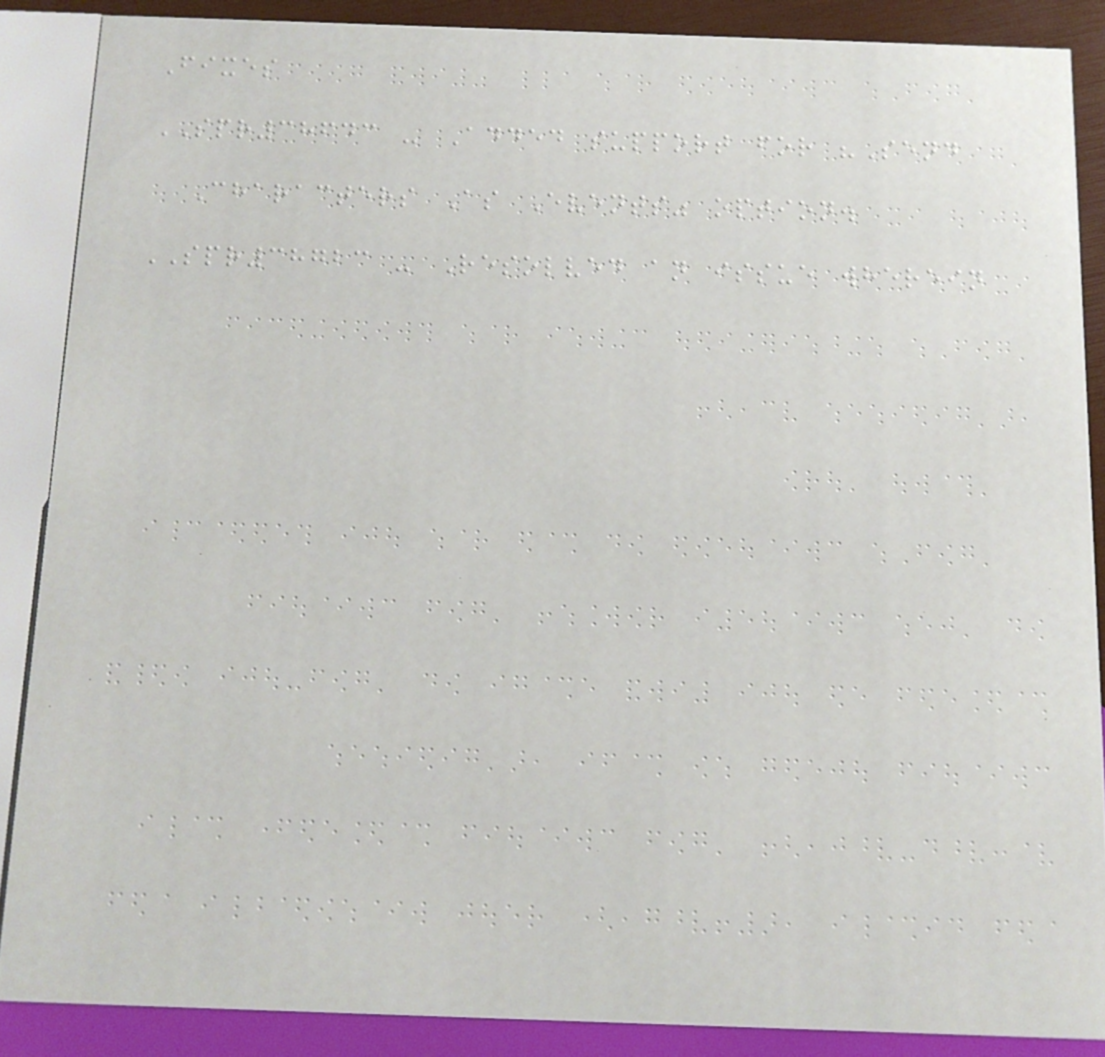Fixes
SPR38643 - Added support for "Send
Characters As Events" option.
SPR38723 - Resolved an issue wherein
